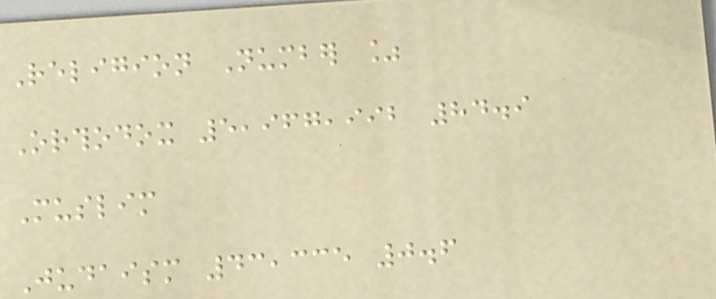Religion Number %
Orthodox 5,967,992 84.9
Muslim
Judaism 43,335 0.6
